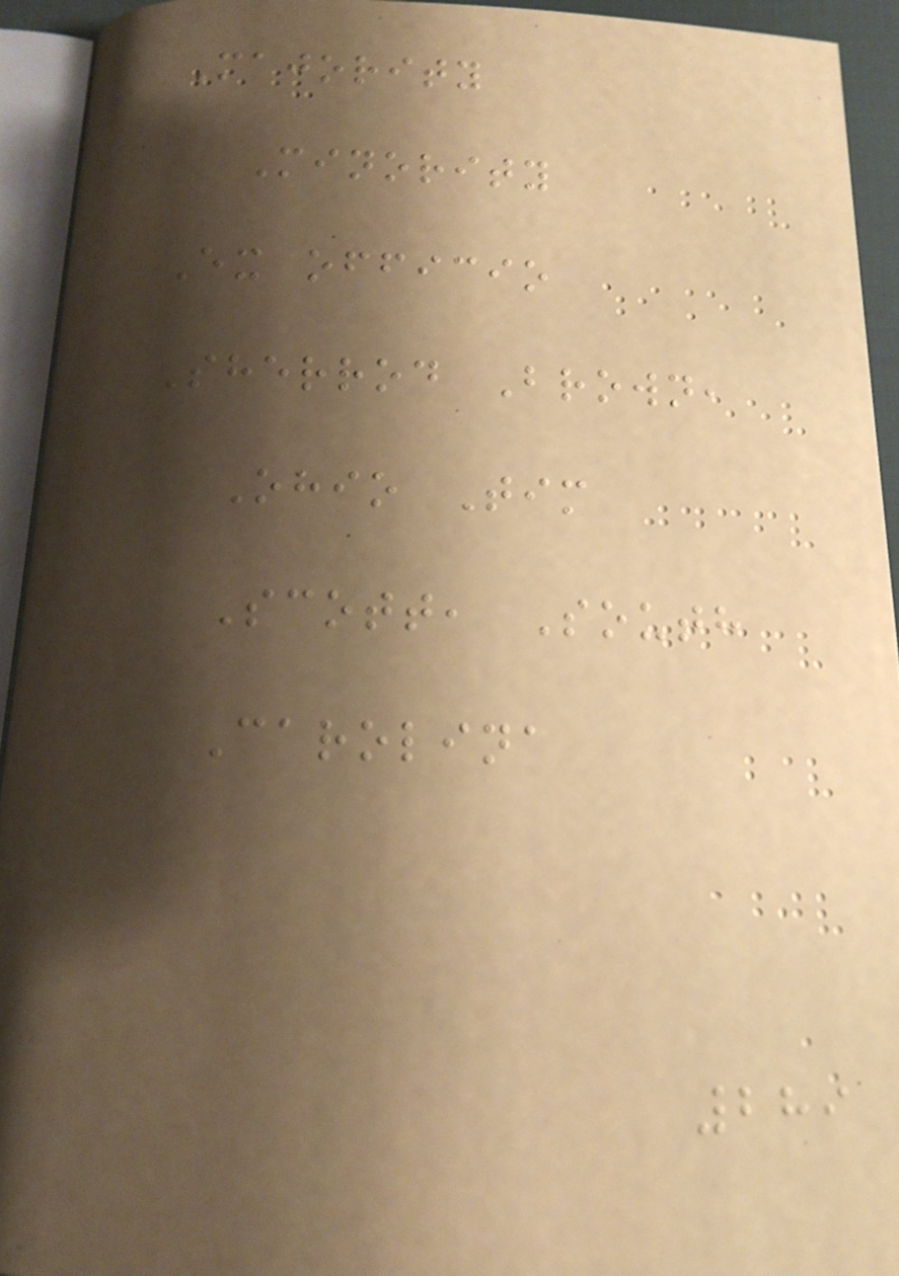Majority
Minority
Ex officio
Sherrod Brown,
Ohio Tim
Scott, South
Carolina
289
